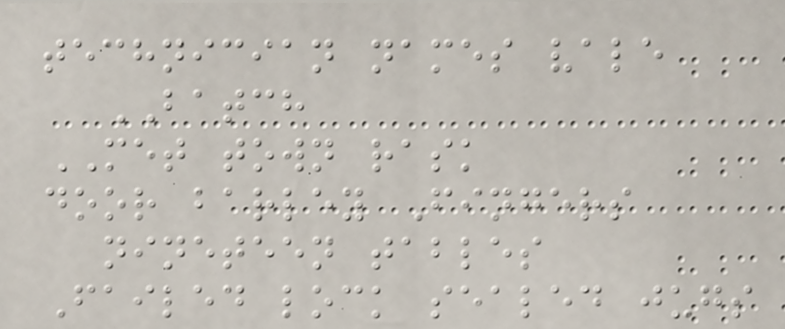technician names vale
BATCH
MET town rask
door barley Fingers
nineteen tables
Failed lock sealed jugs
